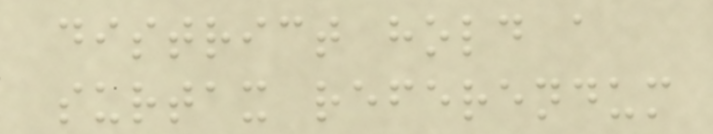district hold a
surtax referendum
